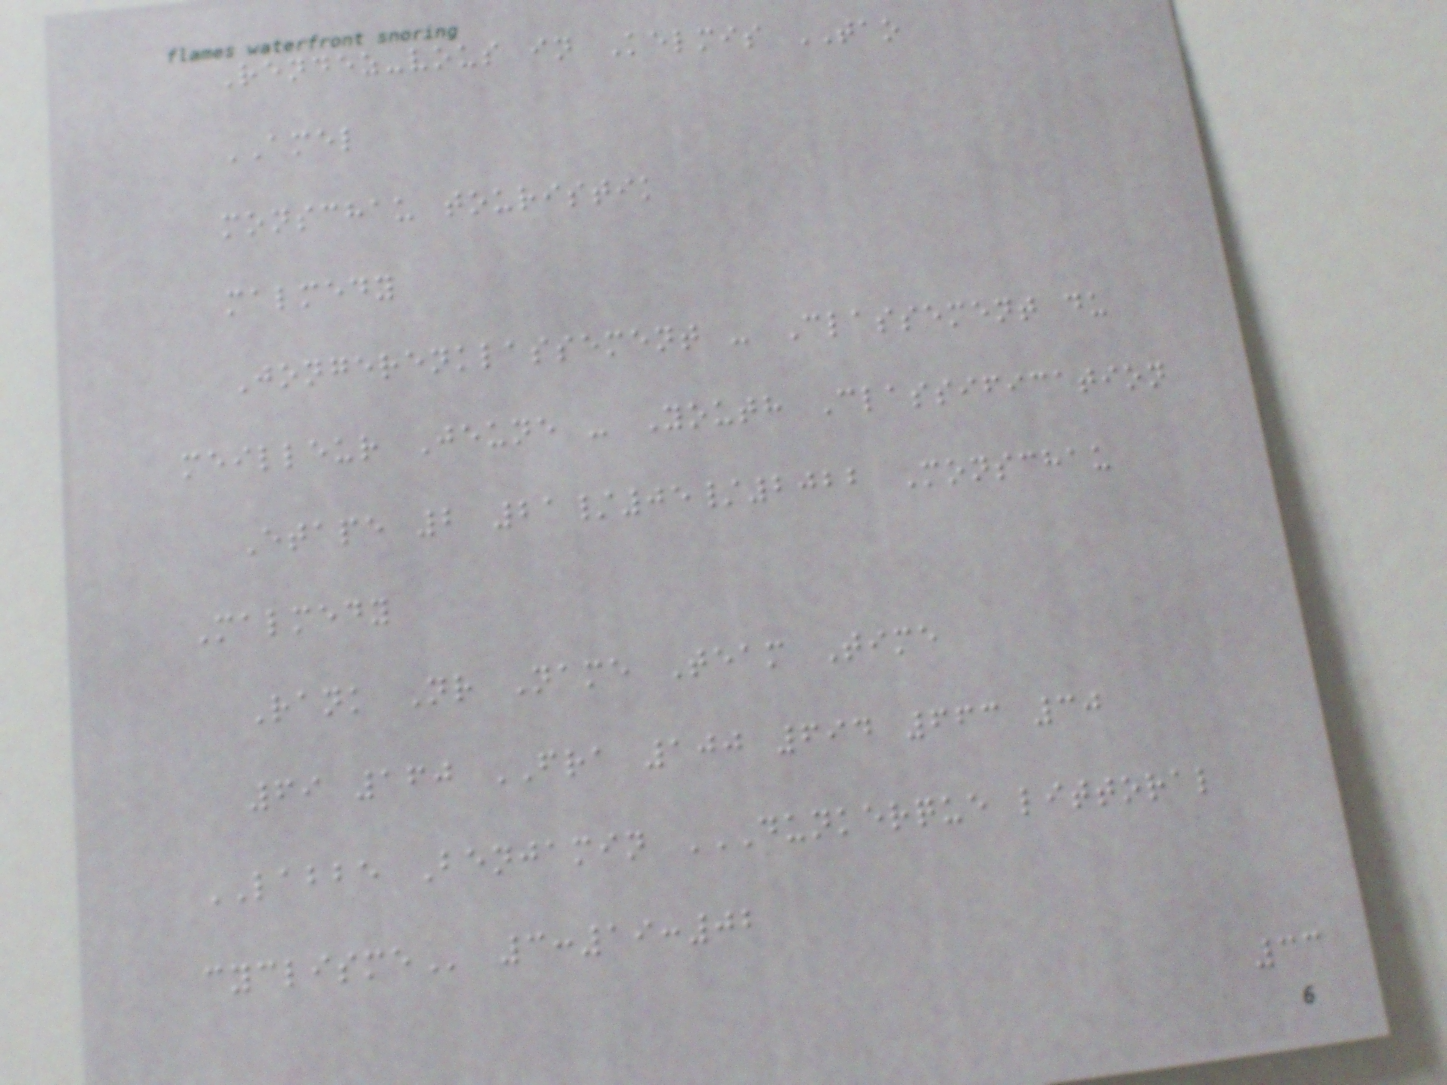Rendez-vous in Kelmis TAO
AMEL
monschau touristik
malmedy
Jongerenklassement - Classement du
meilleur Jeune - Youth Classification
Etape 2 21/05/2022 Monschau
Malmedy
Rank Nr Name Team Time
69 160 FRA 100 694 663 30
LABBE Benjamin DUNKERQUE LITTORAL
CYCLISME 3:19:02
33
